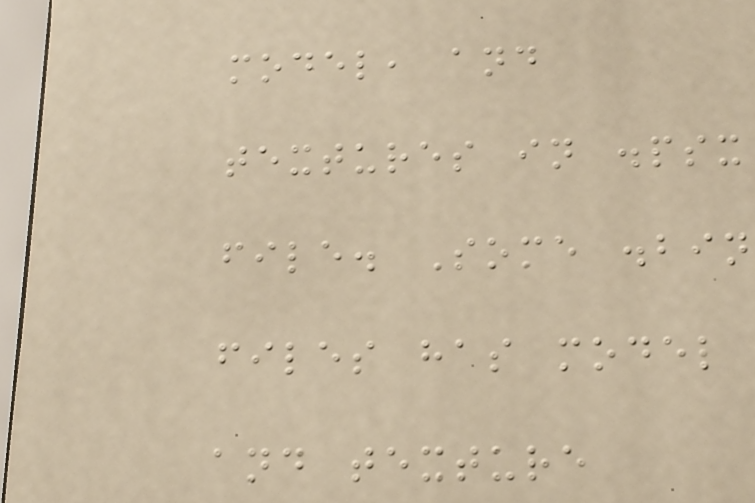model, and
textures in .psx
file. Some .bin
files has model
and texture
